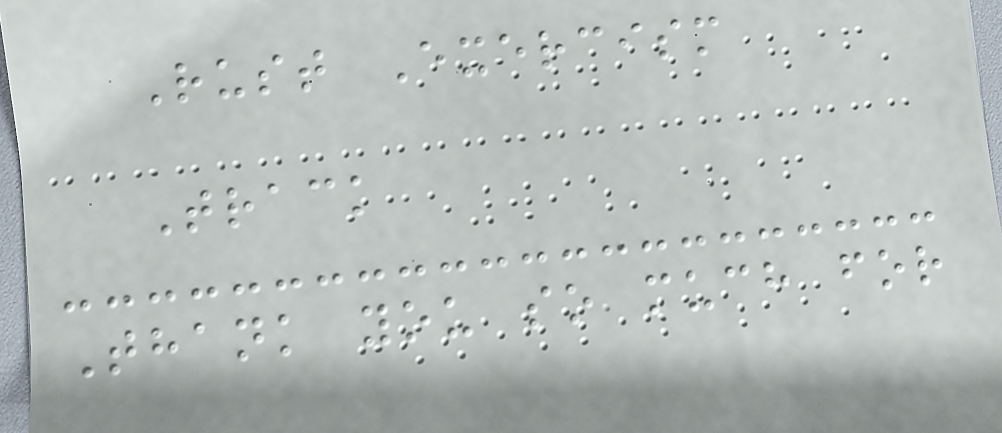Rust Exercism
Track
Thank you so much for
